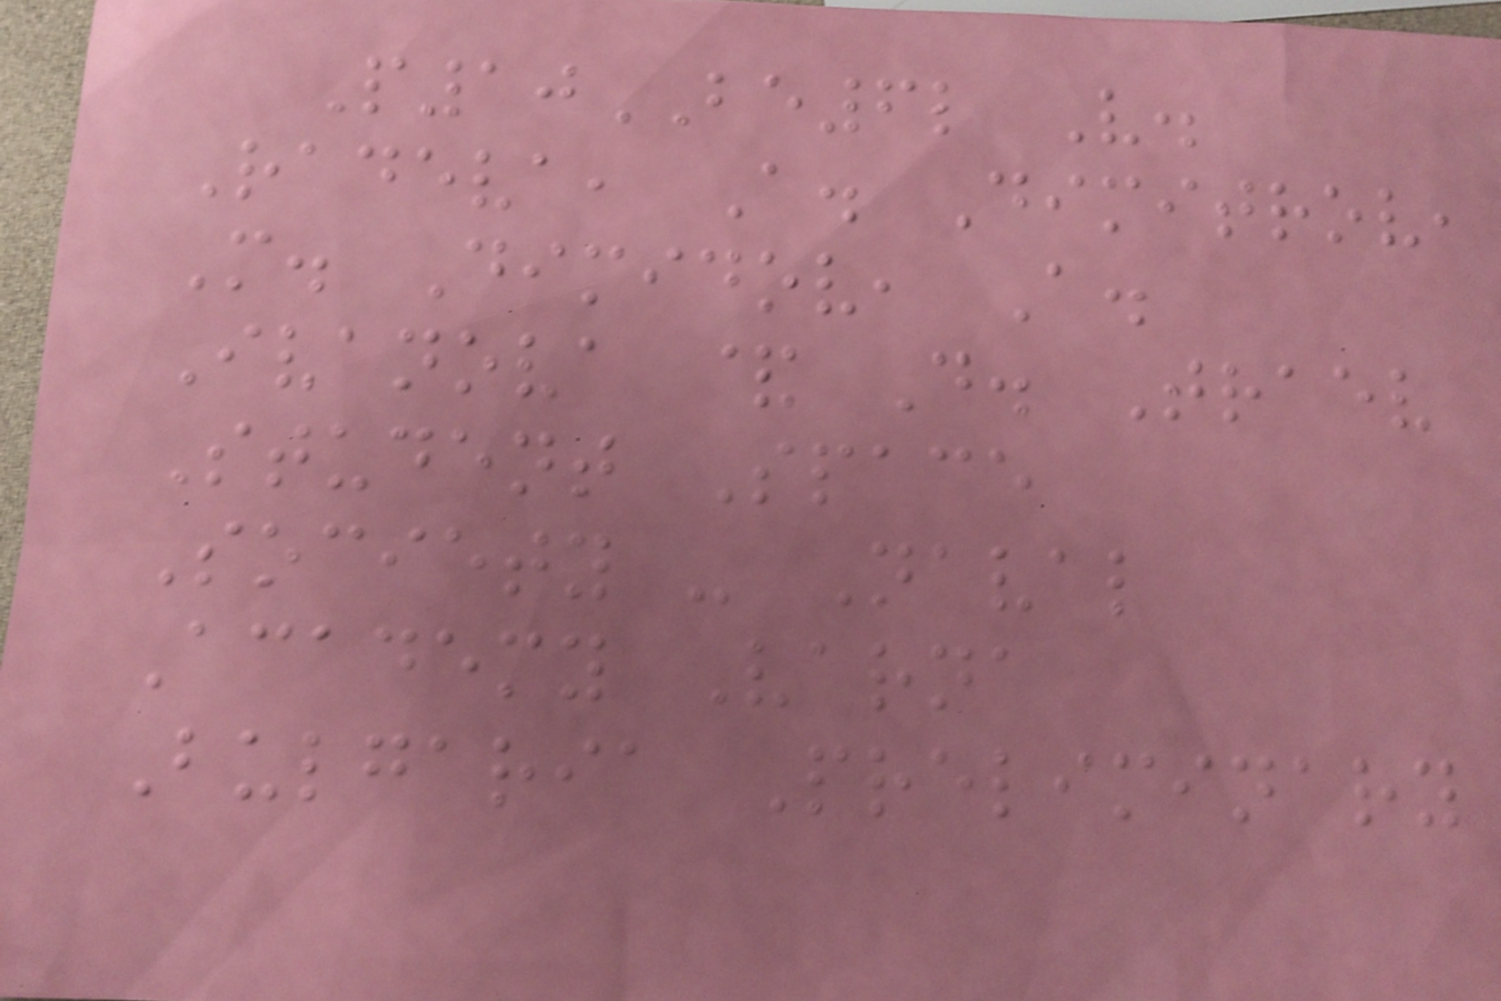P10BE6l V.
Radeva, A. Dimitrov,
M. Dimidov, A.
Ivanova & D. Traev
Student Space
Society - Naval
Academy Varna
Bulgaria Preliminary
